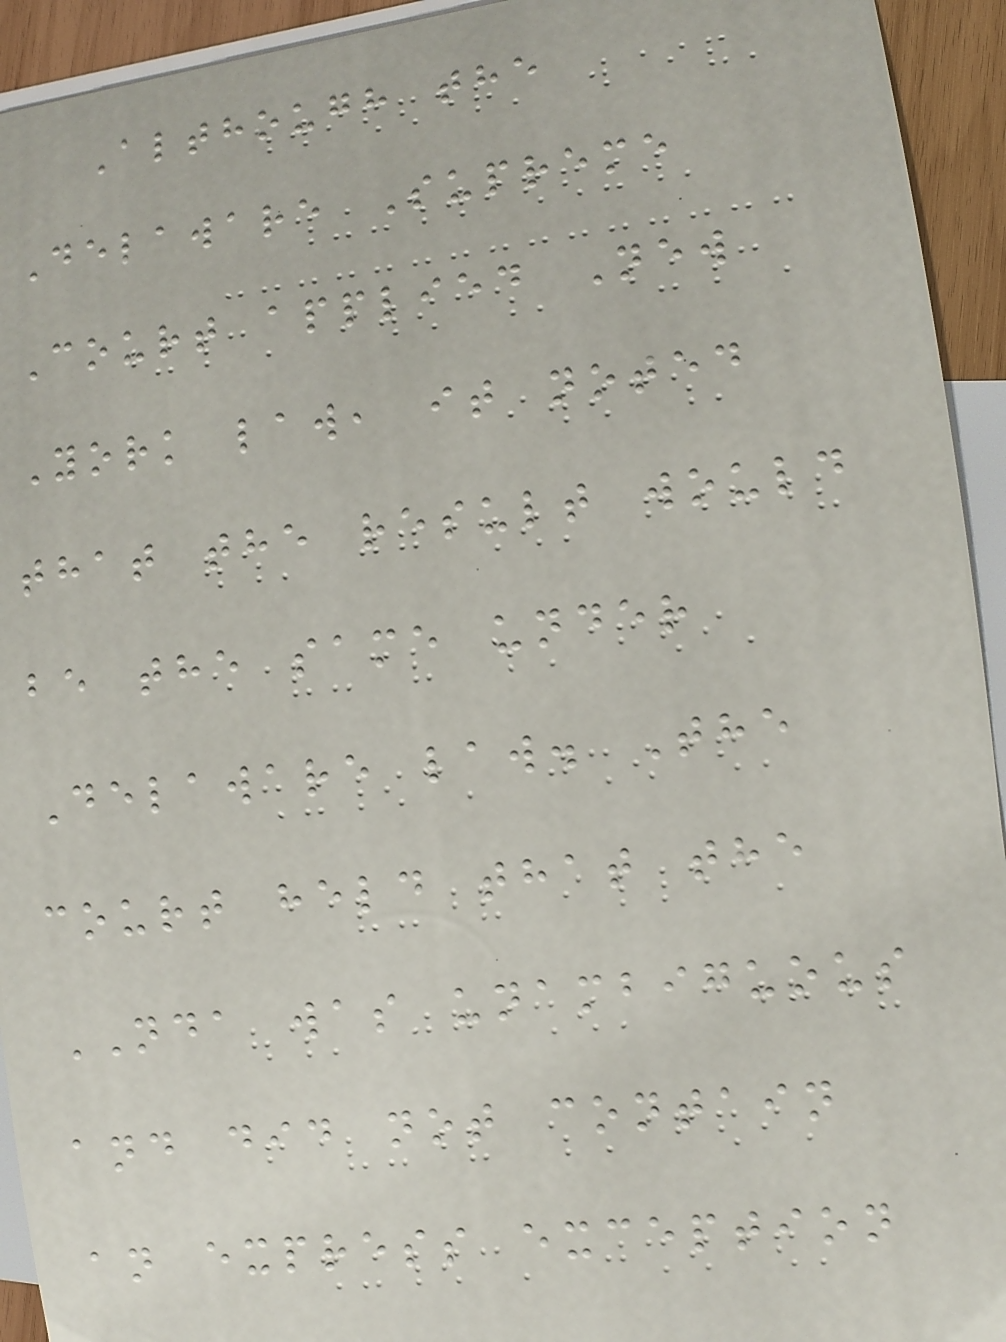Although the
Delaware Supreme
Court applied New
York law, it noted
that the result would
be the same under
Delaware law. The
court held that the
NDA was unambiguous
and did not contain
an express exception
